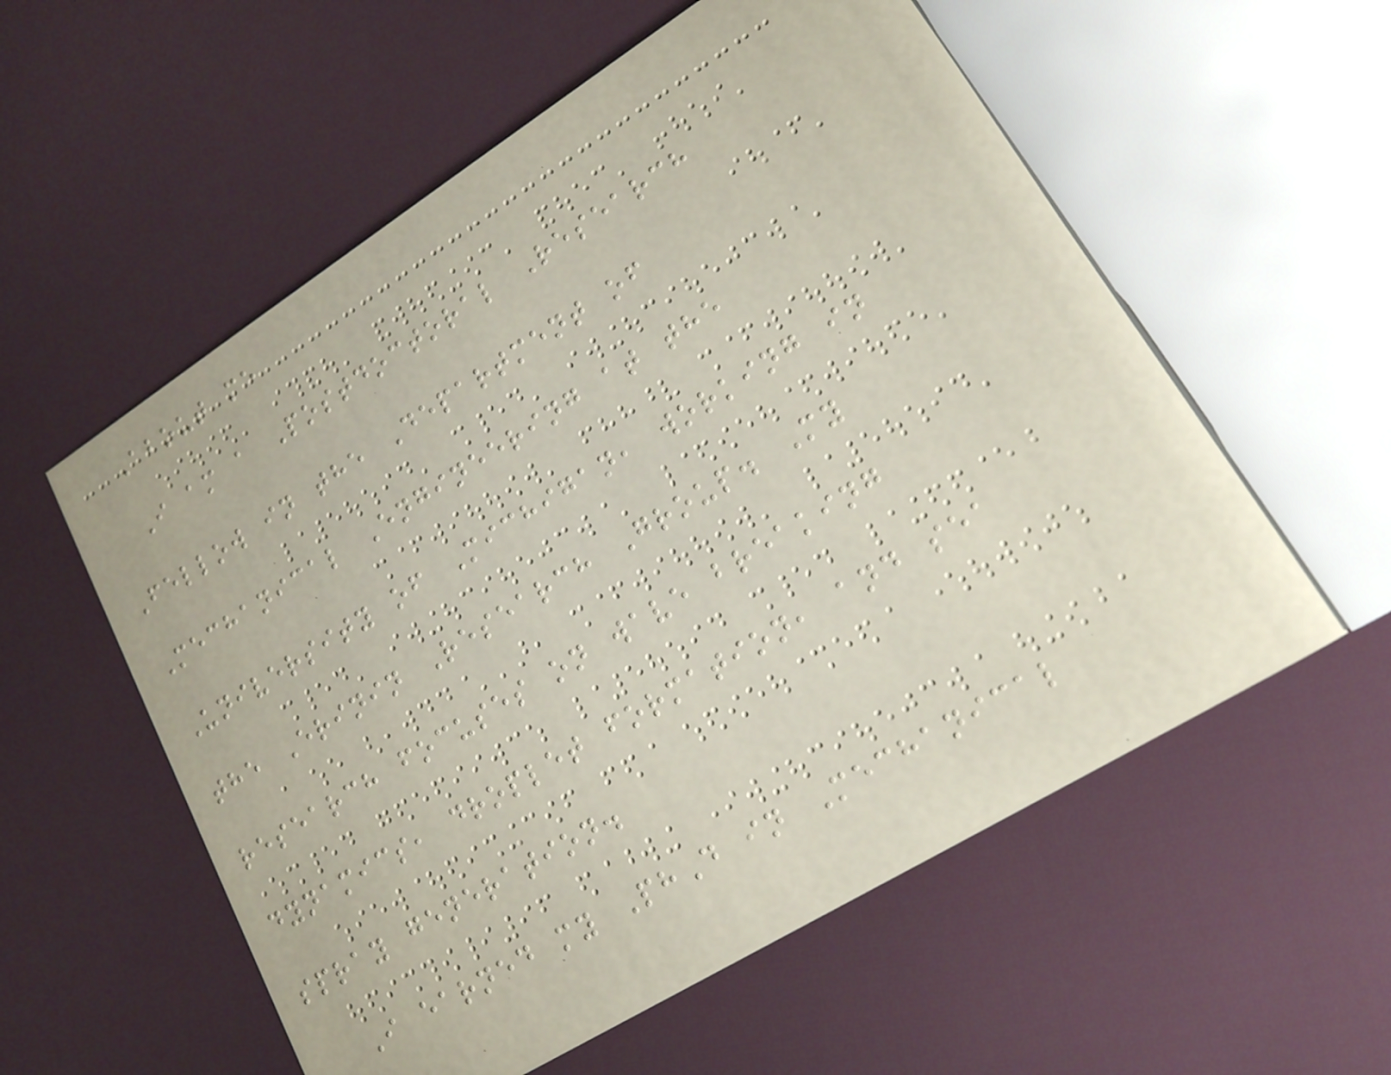About me
I am a Postdoctoral Research
Fellow in the Department of
Mechanical Engineering at the
University of Michigan, working in
the Erinin Research Group. My
research focuses on wave breaking
dynamics, droplet formation, and sea
spray generation.
I earned my PhD in Mechanical
